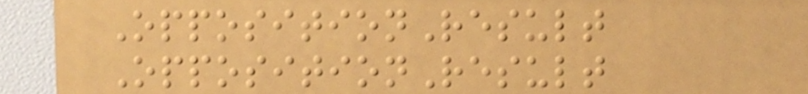OppositionResult
OppositionResult
